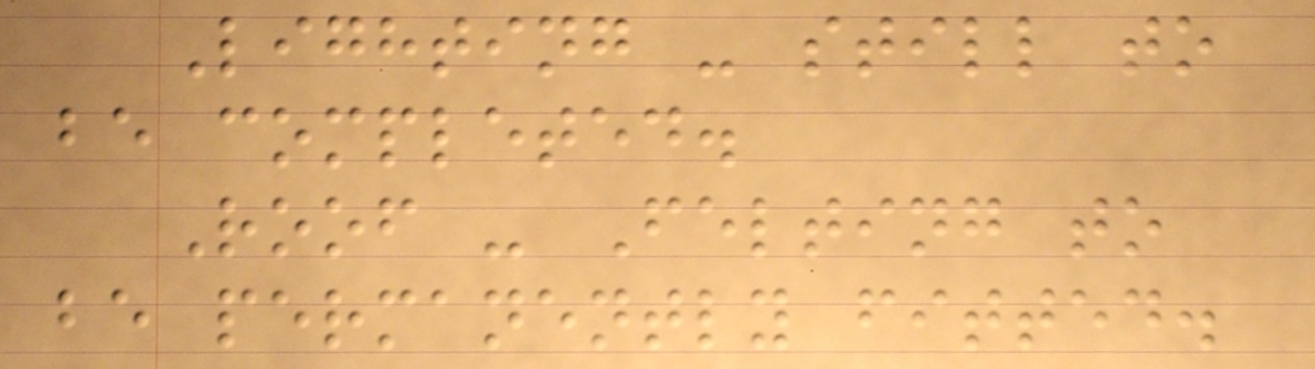Lighting - still to
be completed.
Roof - Felting to
be permanently fitted.
